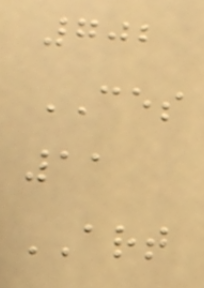702
CES
11
ART
